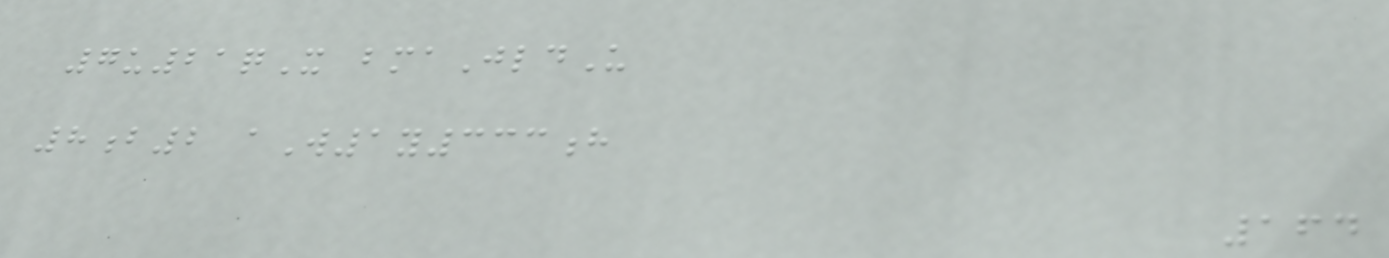7u21qX bmaJldU
8b2 aW1y333h
164
